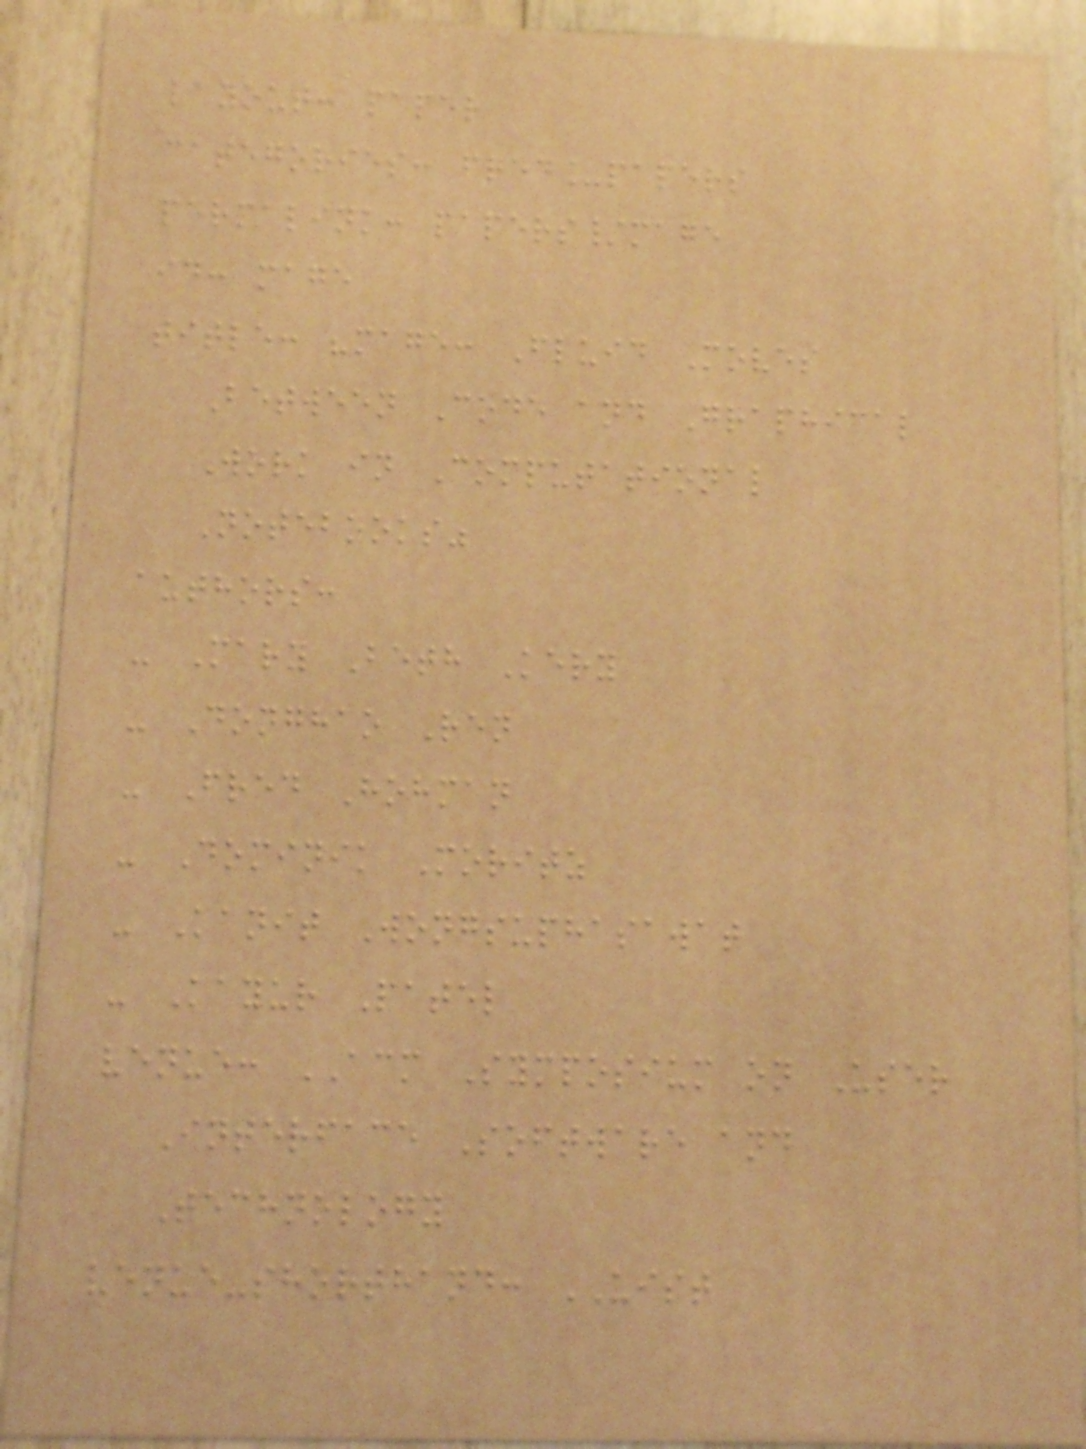layout: paper
categories: fred_papers
permalink: papers/mage
id: mage
title: "mage: Fluid Moves
Between Code and Graphical
Work in Computational
Notebooks"
authors:
- Mary Beth Kery
- Donghao Ren
- Fred Hohman
- Dominik Moritz
- Kanit Wongsuphasawat
- Kayur Patel
venue: ACM Symposium on User
Interface Software and
Technology
venue-shorthand: UIST
